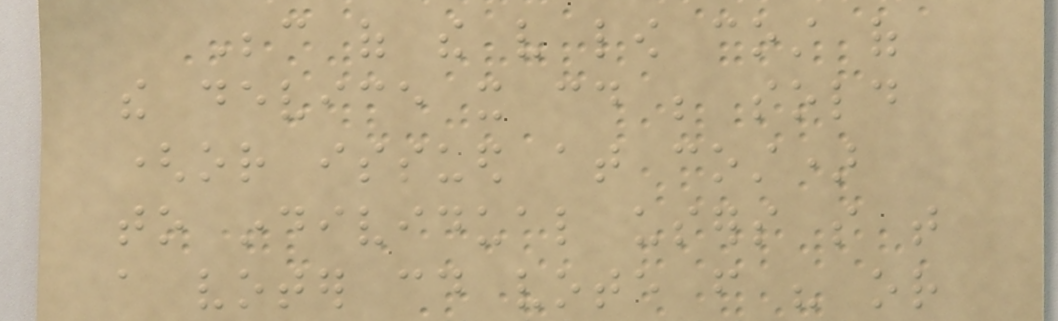Because of the very low cost of
the device it could be sold
(or issued at cost)
to individual users so that
a voter could vote from his or
